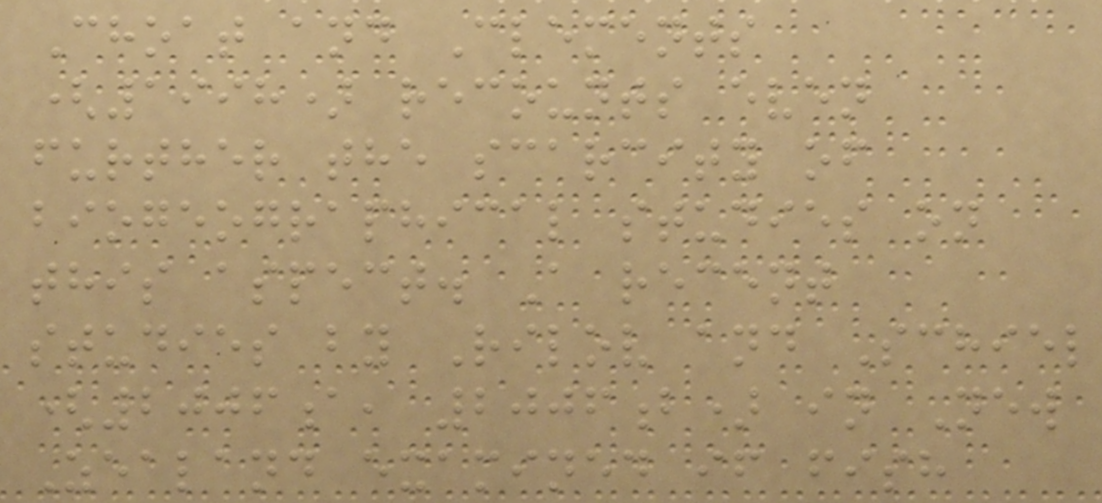Choat and Clements
(1998) recounts even
further the scarcity of
biogeographical studies on
this aspect. A recent
studies by Rilov and Schiel
(2006a, 2006b) in New
Zealand examined if fish
